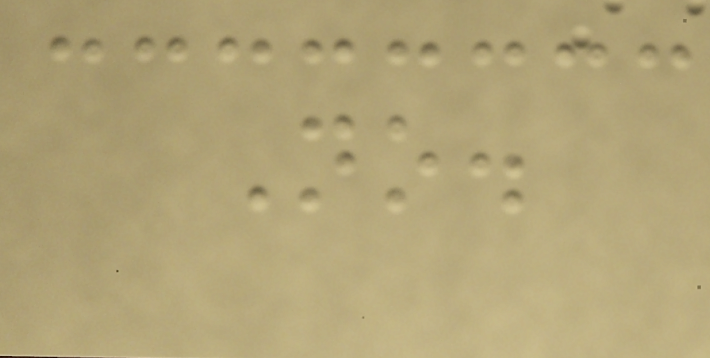No.
